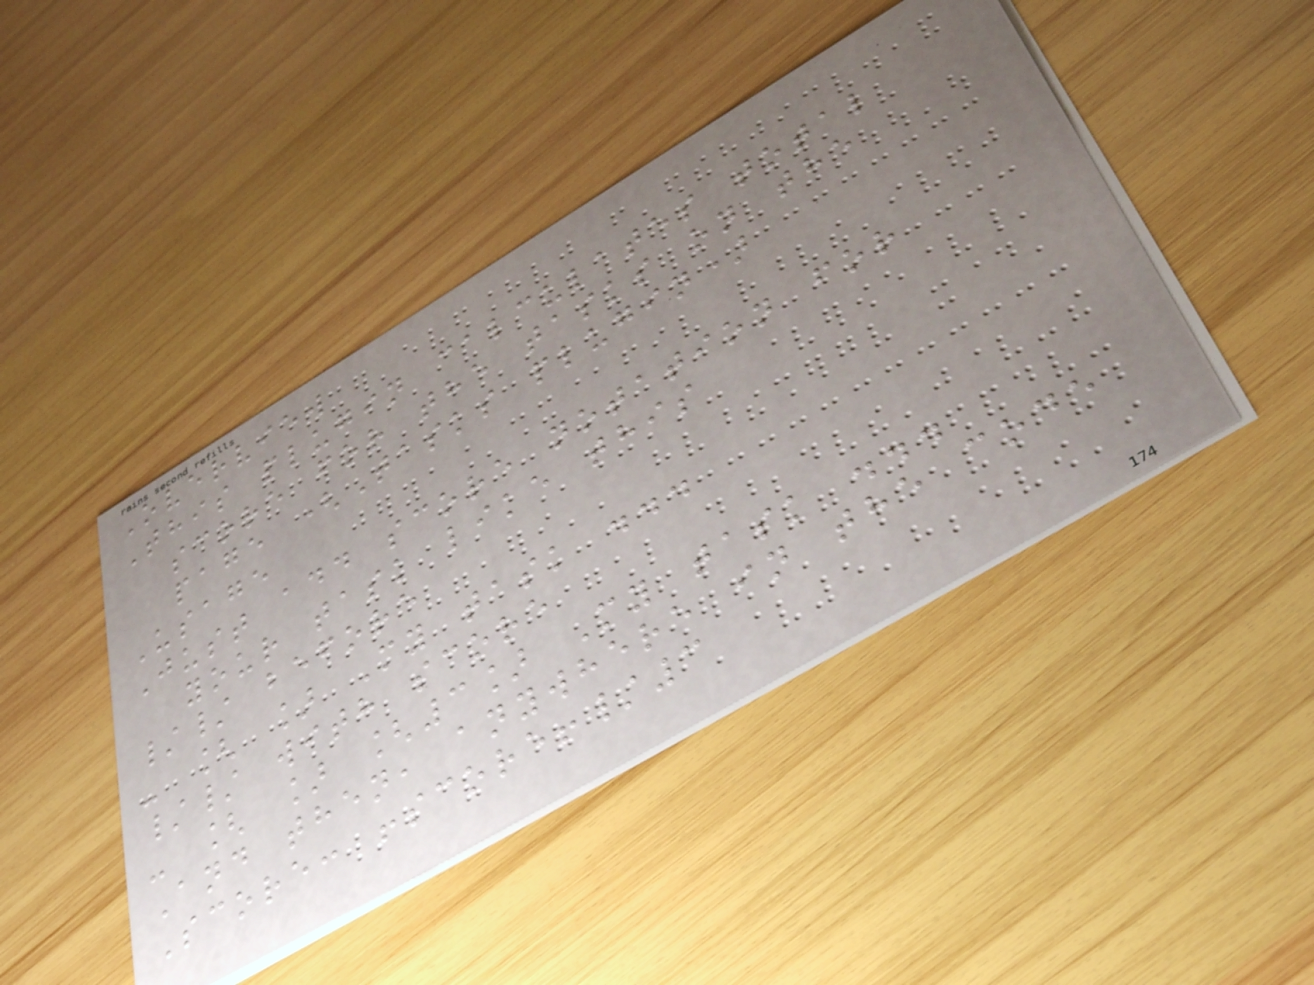Overview
This plugin calculates total
score for the tasks on the
page (Tasks plugin)
Usage
Just add score notation for
your task like this
// before
- [ ] My task ...
// with score
- [ ] [3] My task ...
And then, anywhere in the code
Score: !score!/3
